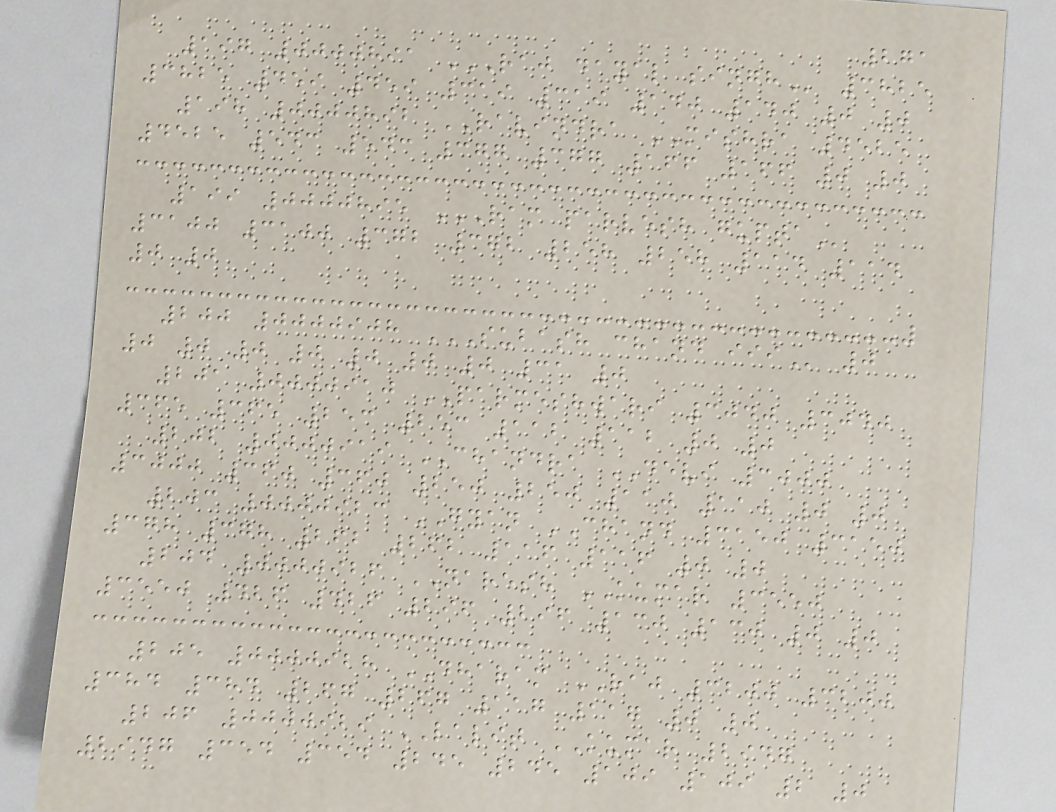271
197 0000891 RAJ DAYAL SINGH 3825
3825 459 459 319 319 140 140 0 0
198 0000892 RAVINDRA MISHRA 4525
4525 543 543 377 377 166 166 0 0
199 0000895 RAM PARVESH GUPTA
3100 3100 372 372 258 258 114 114
0 0
200 0000908 SUBASH CHAND III 0
0 0 0 0 0 0 0 31 0
201 0000910 PARMESHWARI 3040 3040
365 365 253 253 112 112 0 0
202 0000919 CHANDRA DEVI 3000
3000 360 360 250 250 110 110 0 0
203 0000923 GYAN CHAND 3150 3150
378 378 262 262 116 116 0 0
204 0000926 NARESH KUMAR 3550
3550 426 426 296 296 130 130 0 0
205 0000928 DHARAM RAJ 3200 3200
384 384 267 267 117 117 0 0
206 0000929 LALIT KUMAR 2947
2947 354 354 245 245 109 109 2 0
